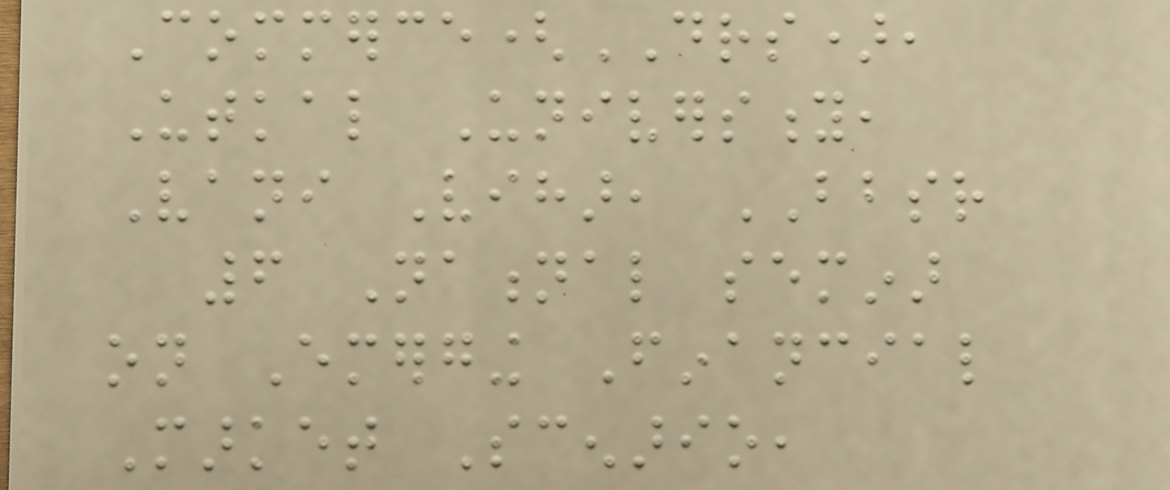Commerce(DRS),
Utkal University,
Vani Vihar, BBSR
6 National seminar
on Emerging Financial
Market Scenario,
